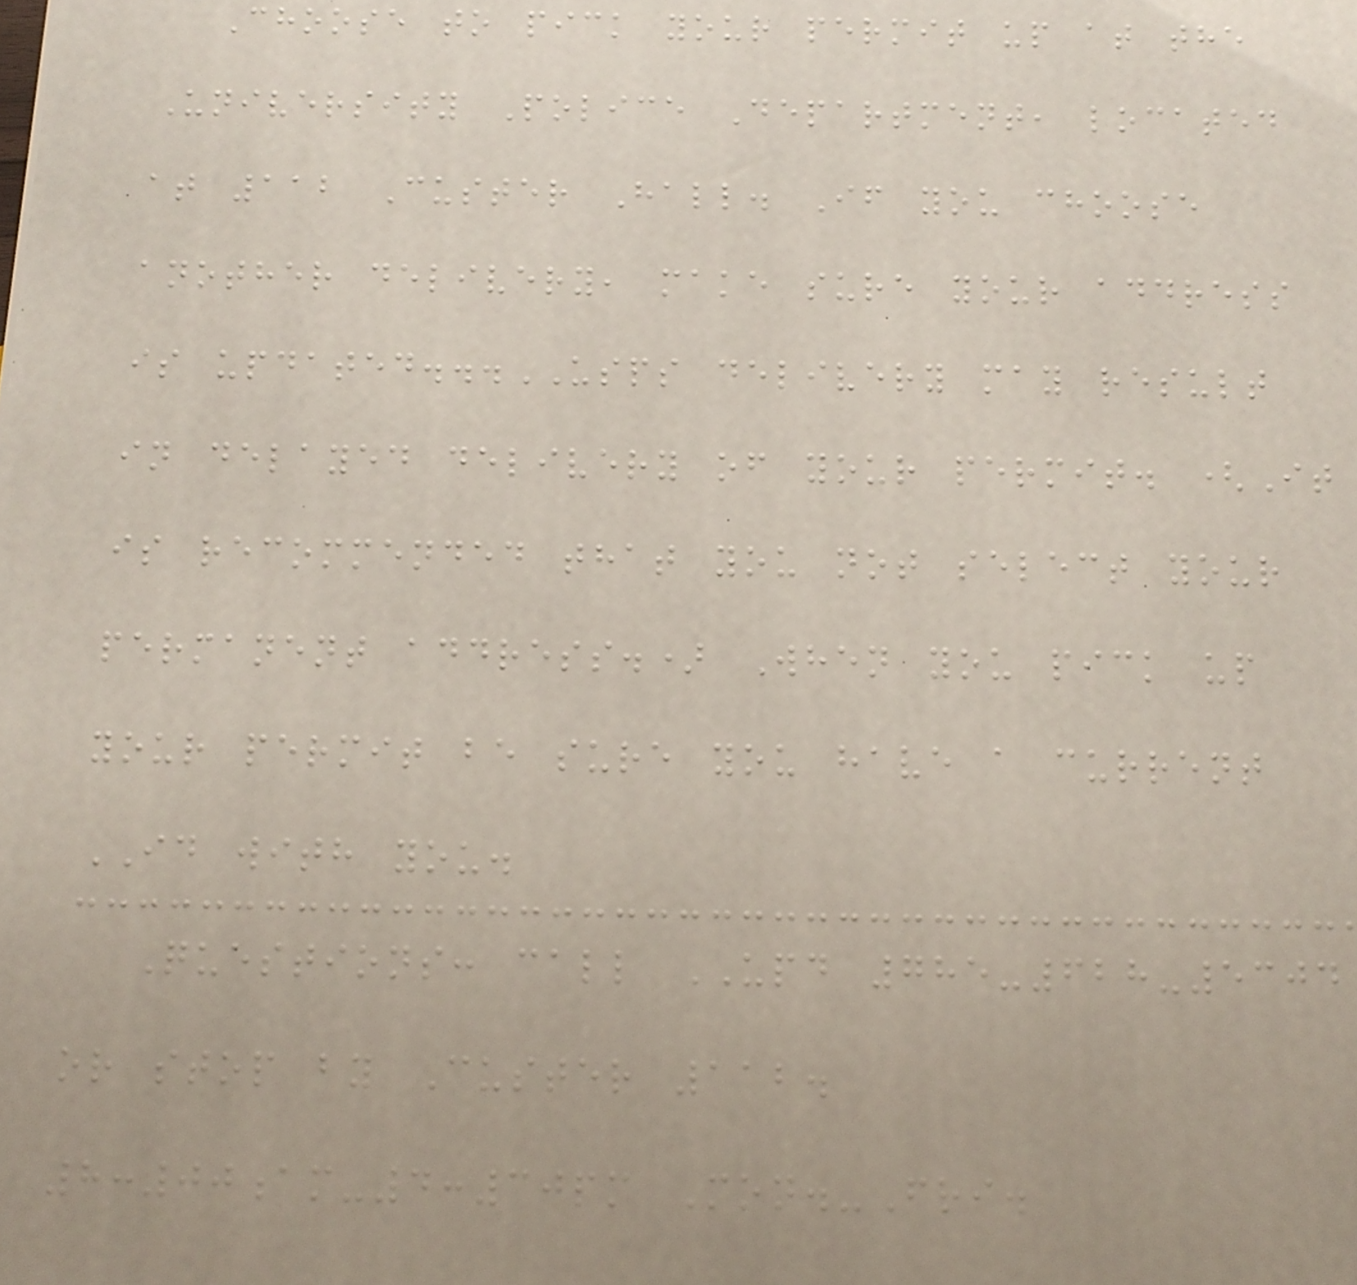Choose to pick your permit up at the
University Police Department, located
at 112 Custer Hall. If you choose
another delivery, make sure your address
is updated...USPS delivery may result
in delayed delivery of your permit. (It
is recommended that you not select your
permanent address.) When you pick up
your permit be sure you have a current
ID with you.
Questions: call UPD 785-628-5304
or stop by Custer 112.
8:00am-4:30pm Mon.-Fri.
